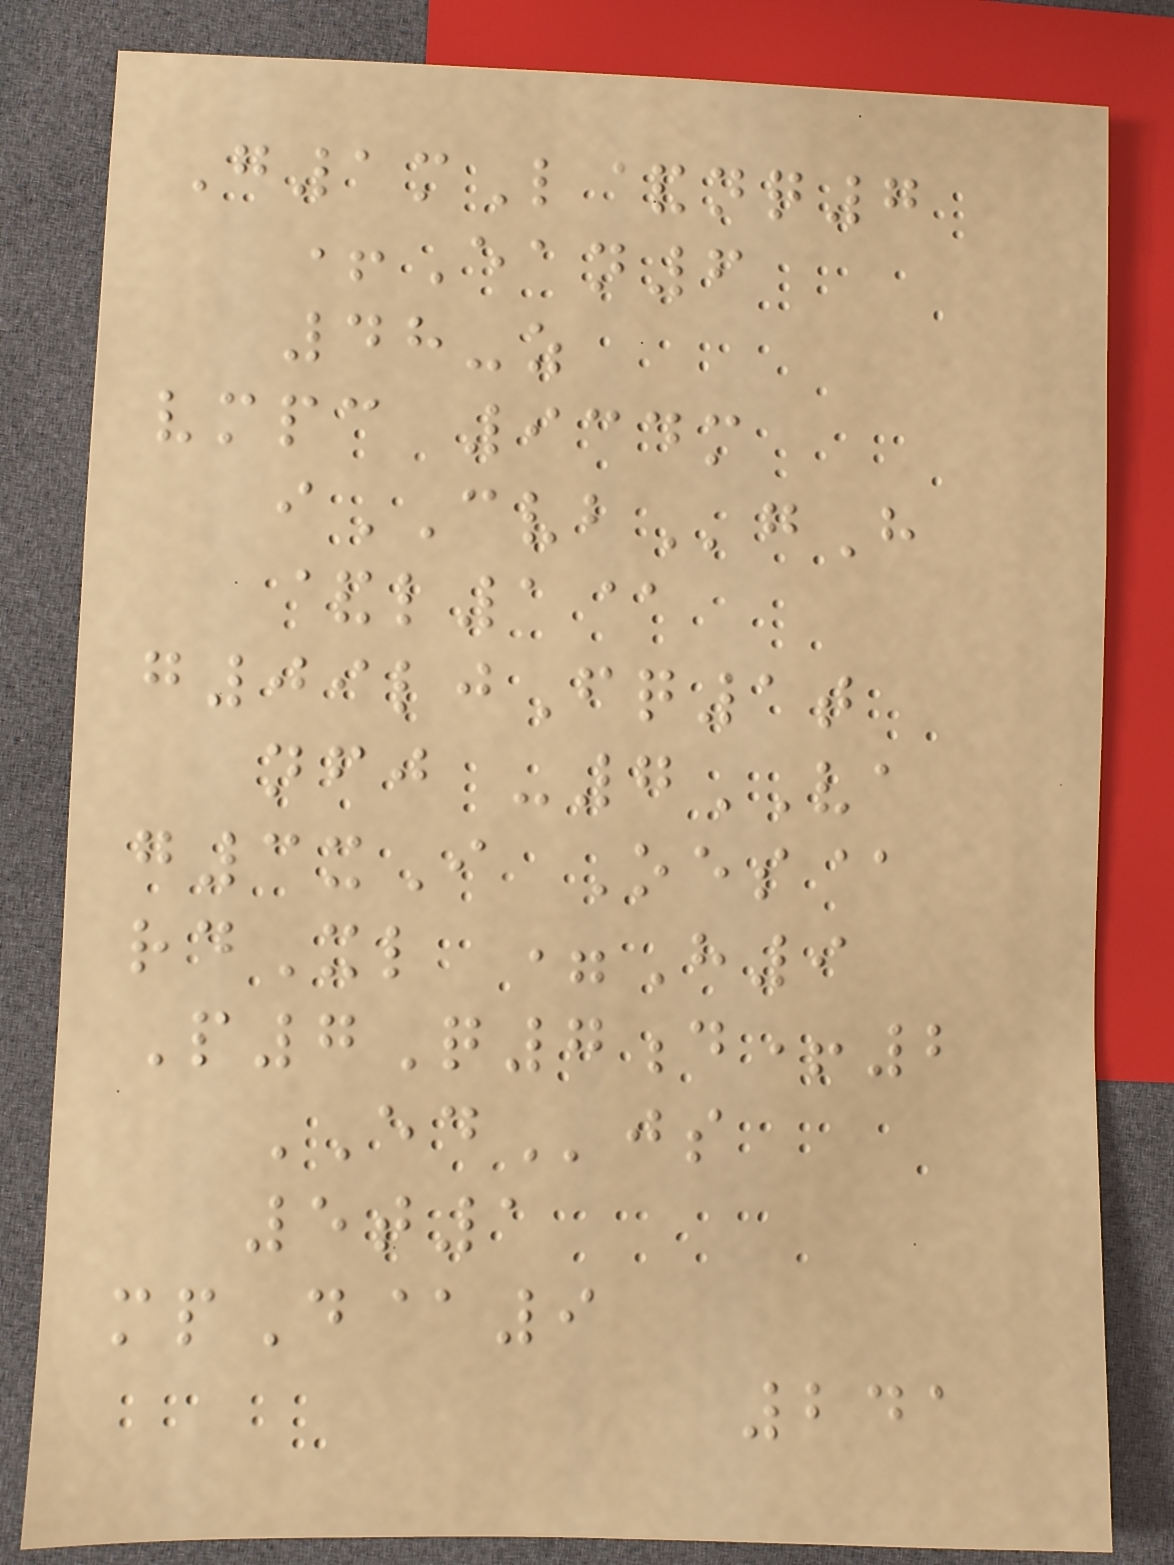G1mL&nq7
+Ean6
48-z
vmpc 934m
iCVBgH
&l1@
g09ljFq1t
nfj -7VA
g3xI Oes@
rdXl =H9
P7Q7d+2
EDjs
5t1
mpD@9
241
